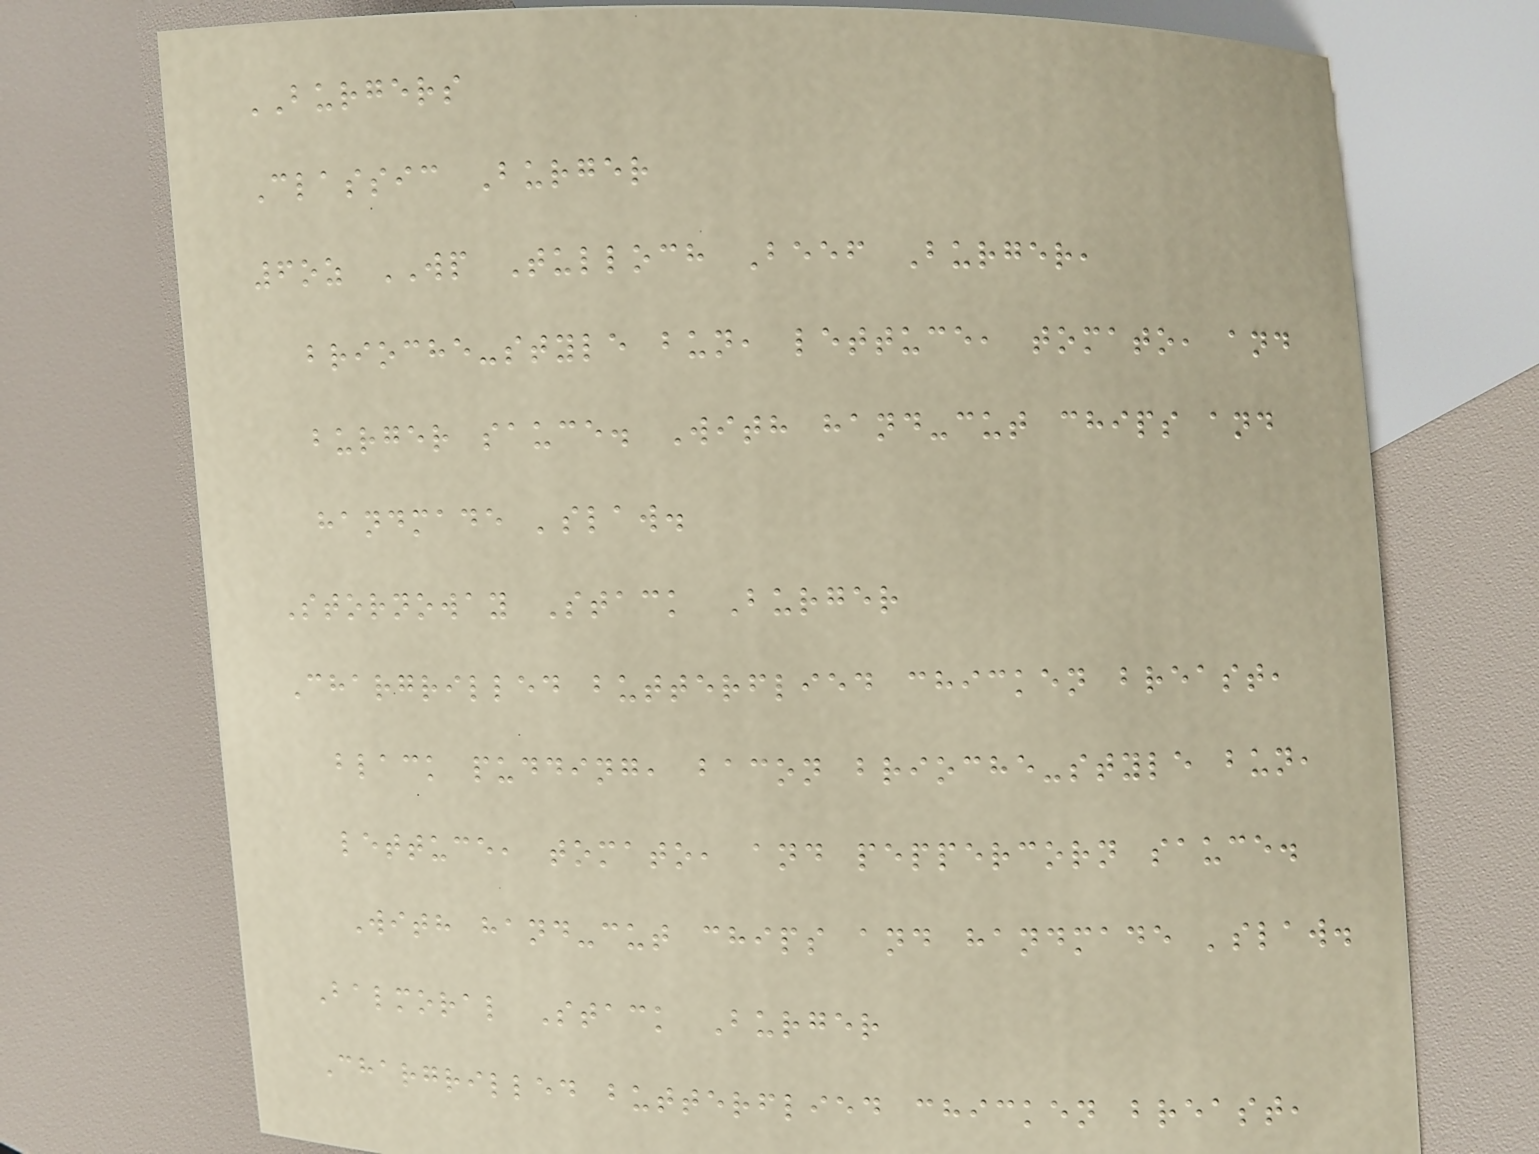BURGERS
Classic Burger
6oz WP Tulloch Beef Burger,
brioche-style bun, lettuce, tomato, and
burger sauce. With hand-cut chips and
handmade 'slaw.
Stornoway Stack Burger
Chargrilled butterflied chicken breast,
black pudding, bacon brioche-style bun,
lettuce, tomato, and peppercorn sauce.
With hand-cut chips and handmade 'slaw.
Balmoral Stack Burger
Chargrilled butterflied chicken breast,
